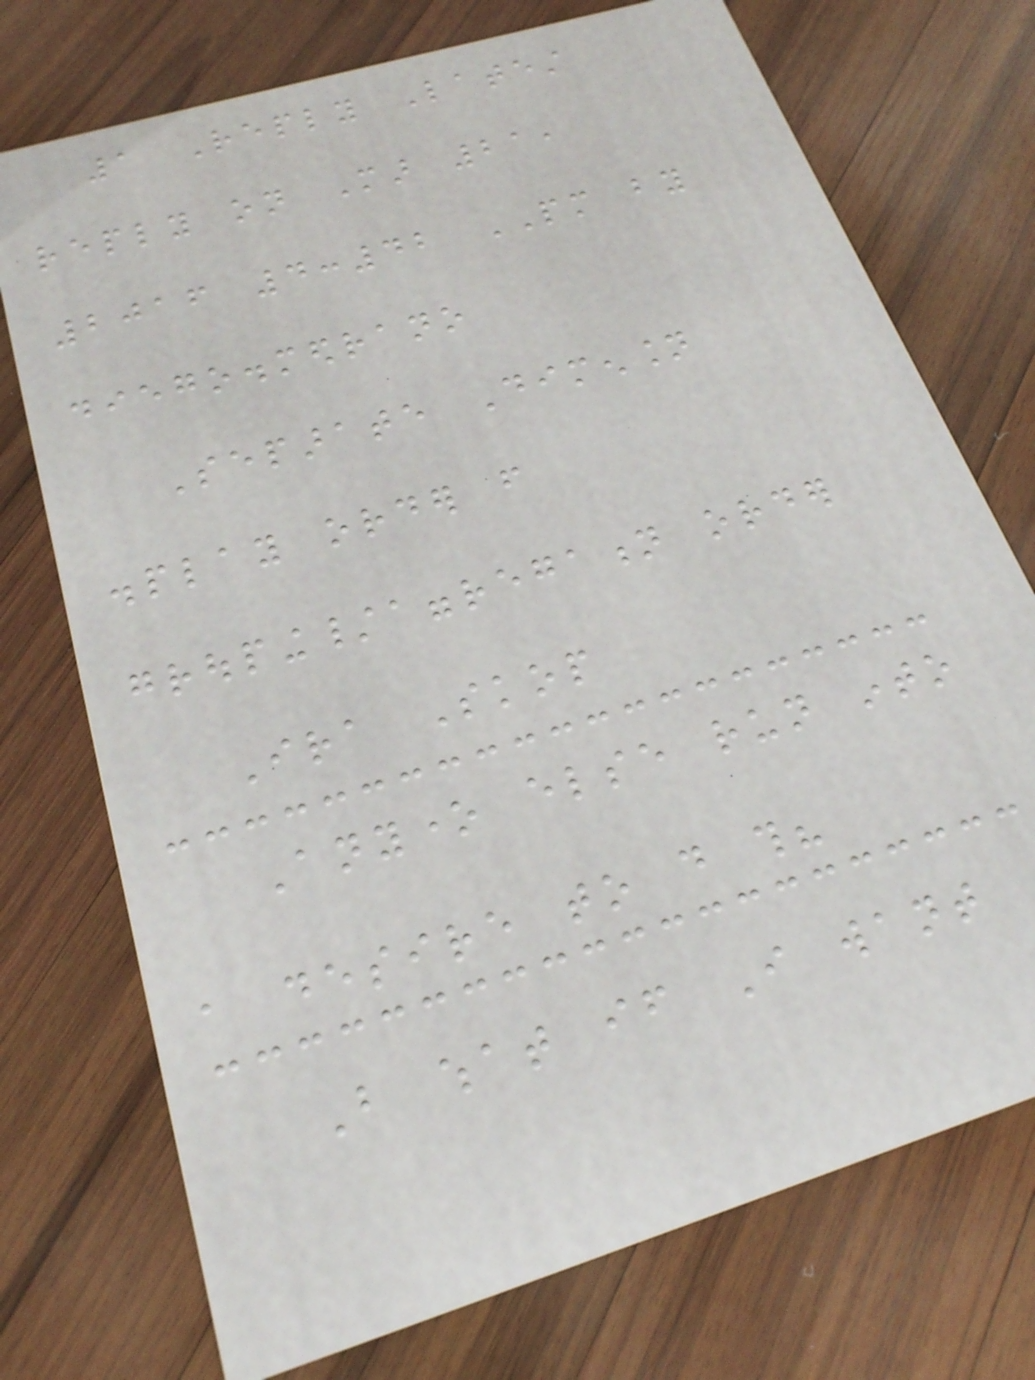1 Reply Latest
reply on Mar 21,
2016 4:42 PM by
diego.medrano
Separate Dimension
display order from
grouping/aggregation order
Ira Skop
Anyone else run into
a desire to do this?
But what if I want
